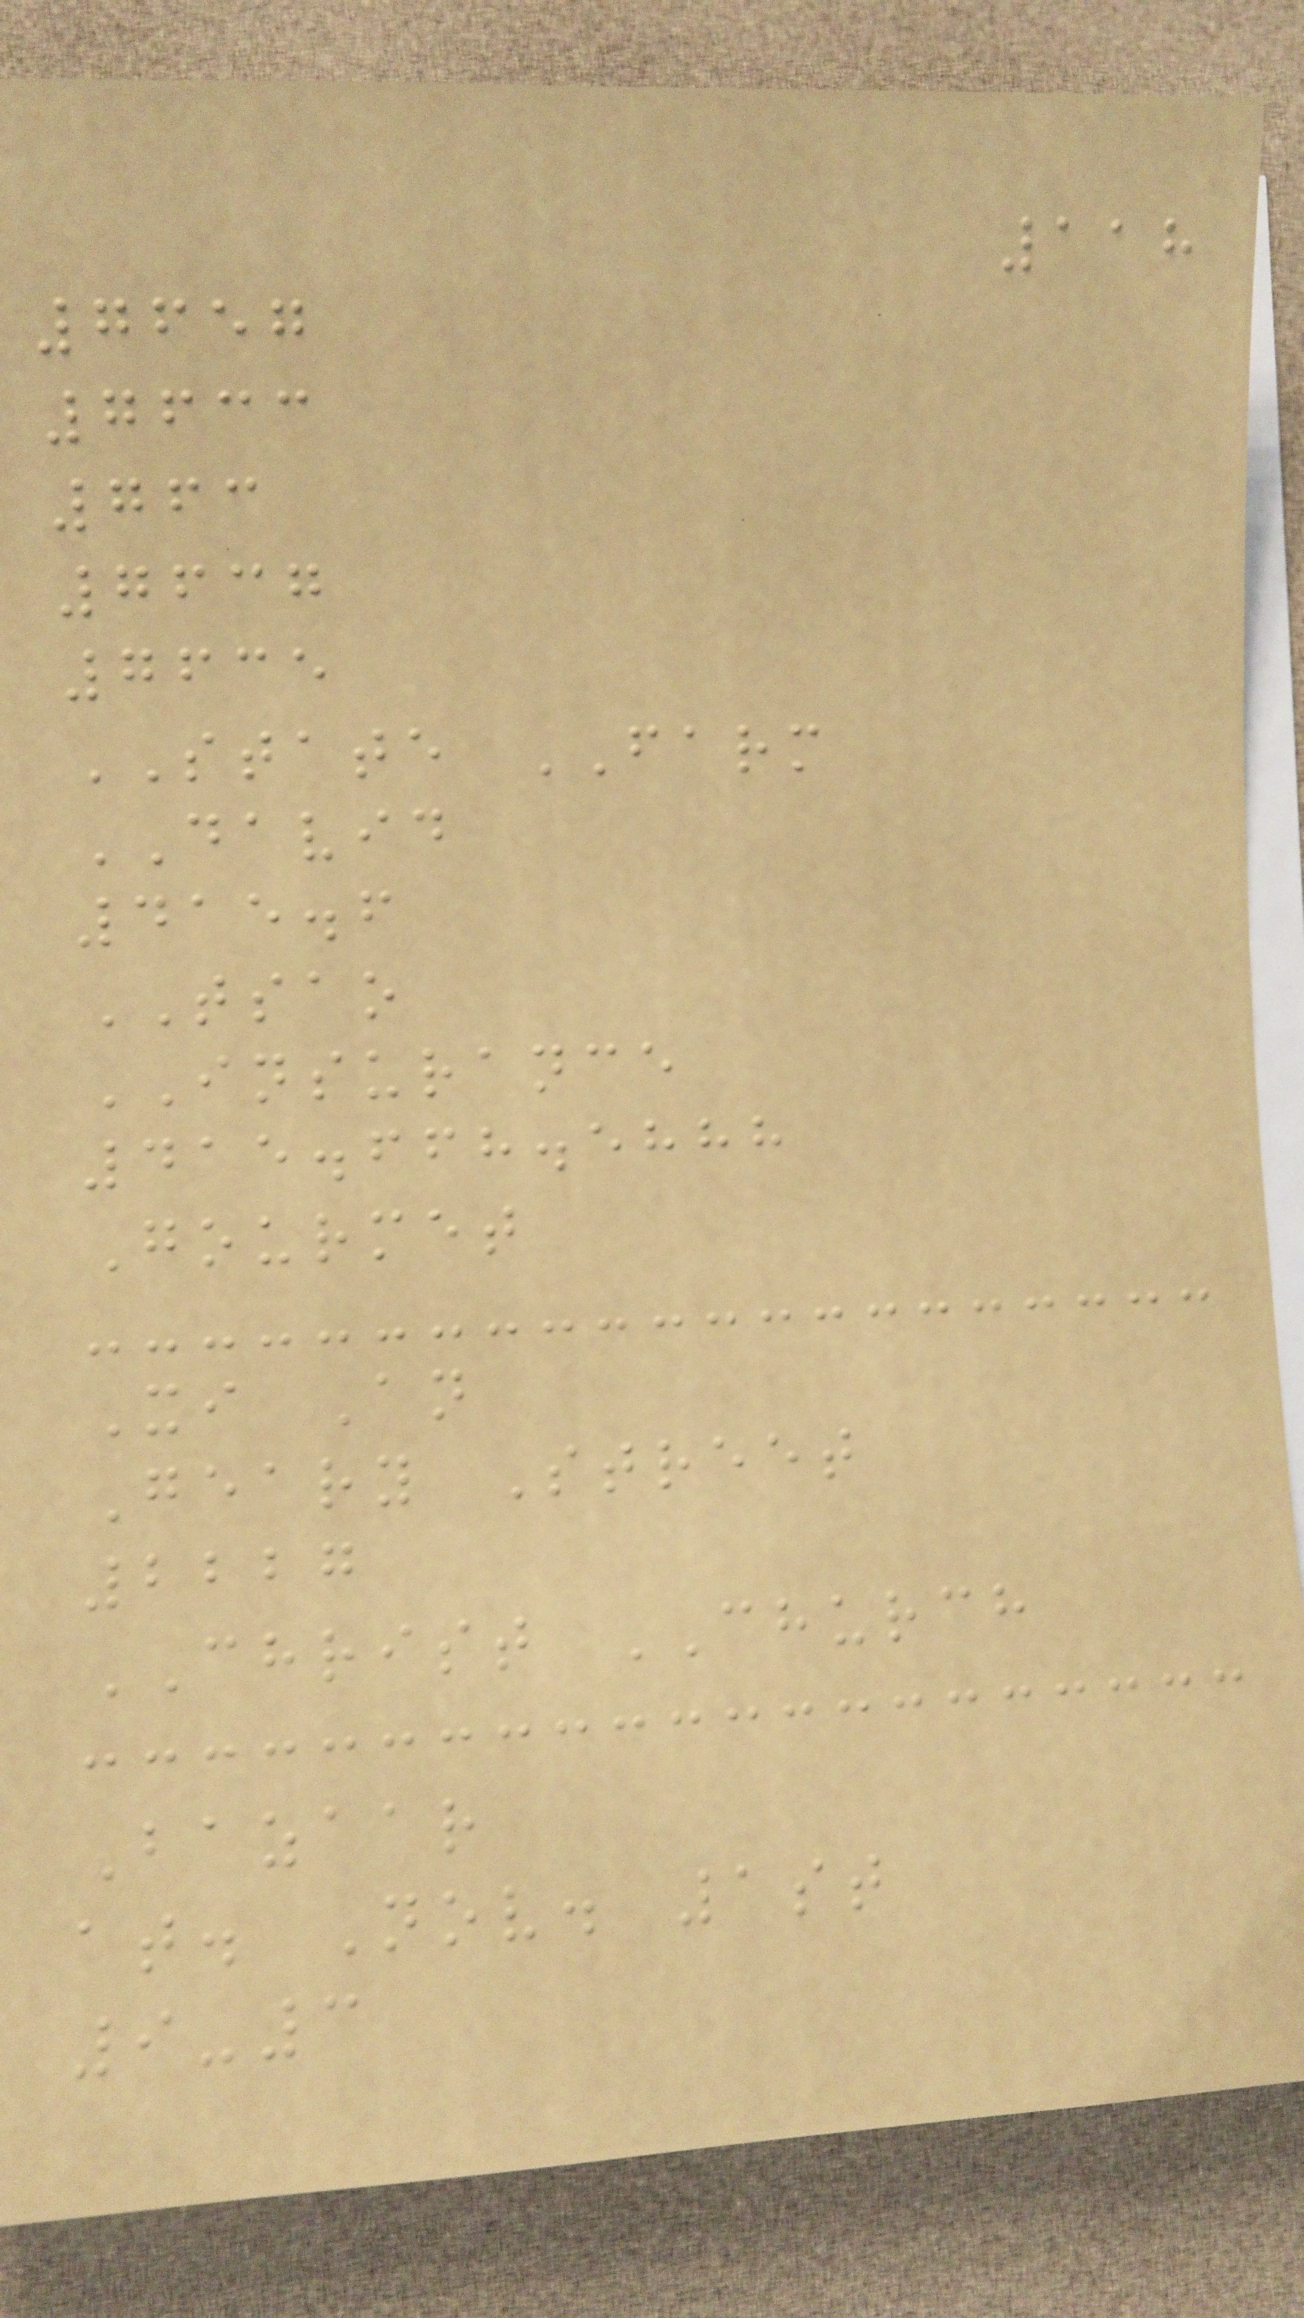118
7657
7633
763
7637
7635
STATE FARM
DAVID
415.6
TSAO
INSURANCE
415.668.5888
Gourmet
Xi An
Geary Street
2227
CHRIST CHURCH
Bazaar
at. Nov. 1st
9-3
